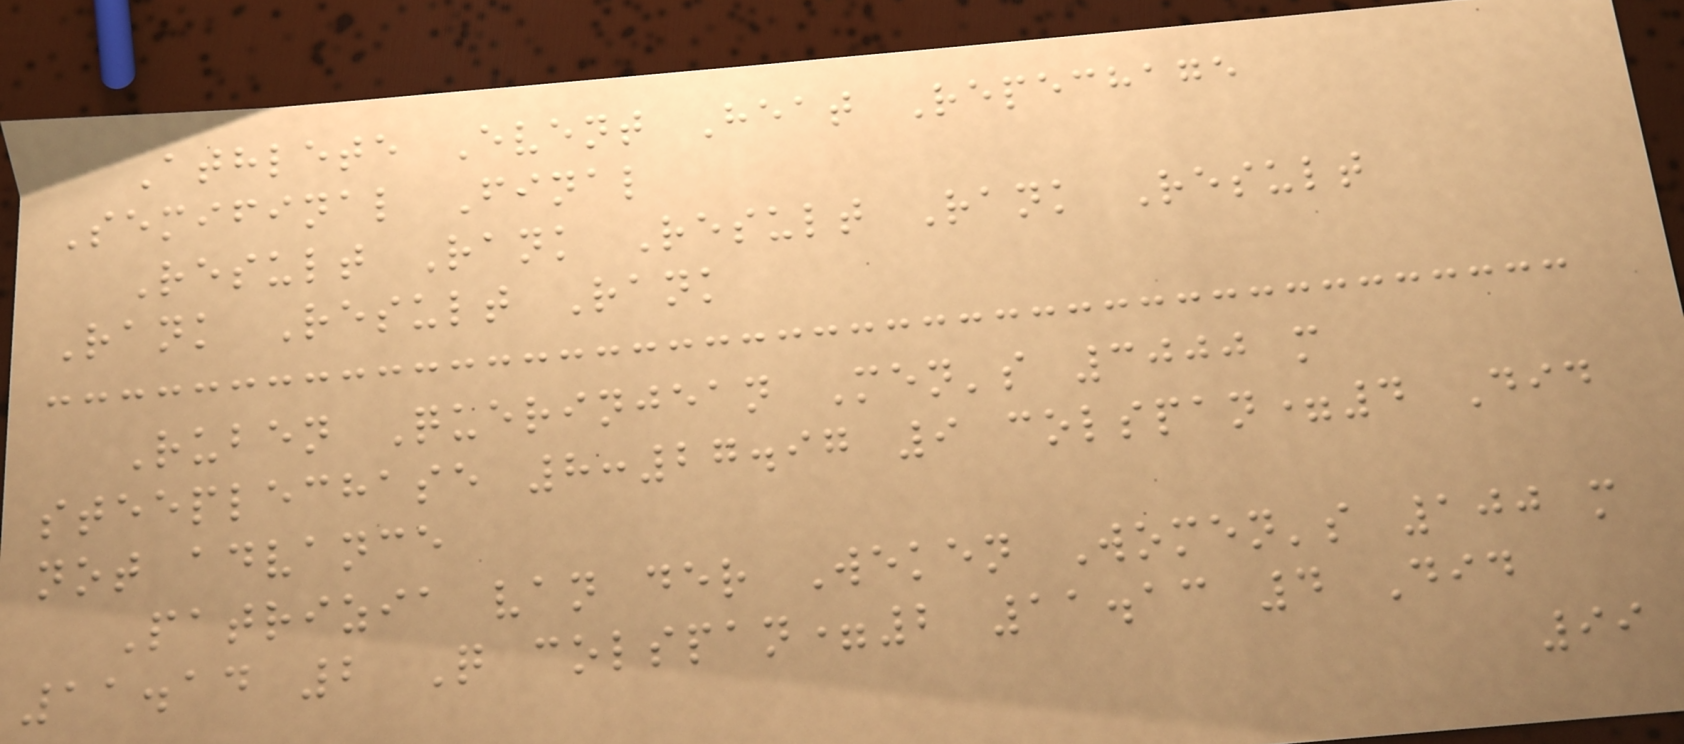Athlete Event Heat Repechage
Semifinal Final
Result Rank Result Rank Result
Rank Result Rank
Ruben Querinjean Men's 3000 m
steeplechase 8:27.97 9 colspan=4 Did
not advance
Patrizia van der Weken Women's 100 m
11.14 2 Q colspan=2 11.13 4 Did
99
